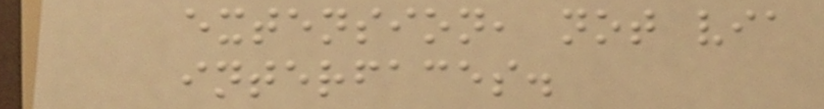extension, not via
interfaces.
